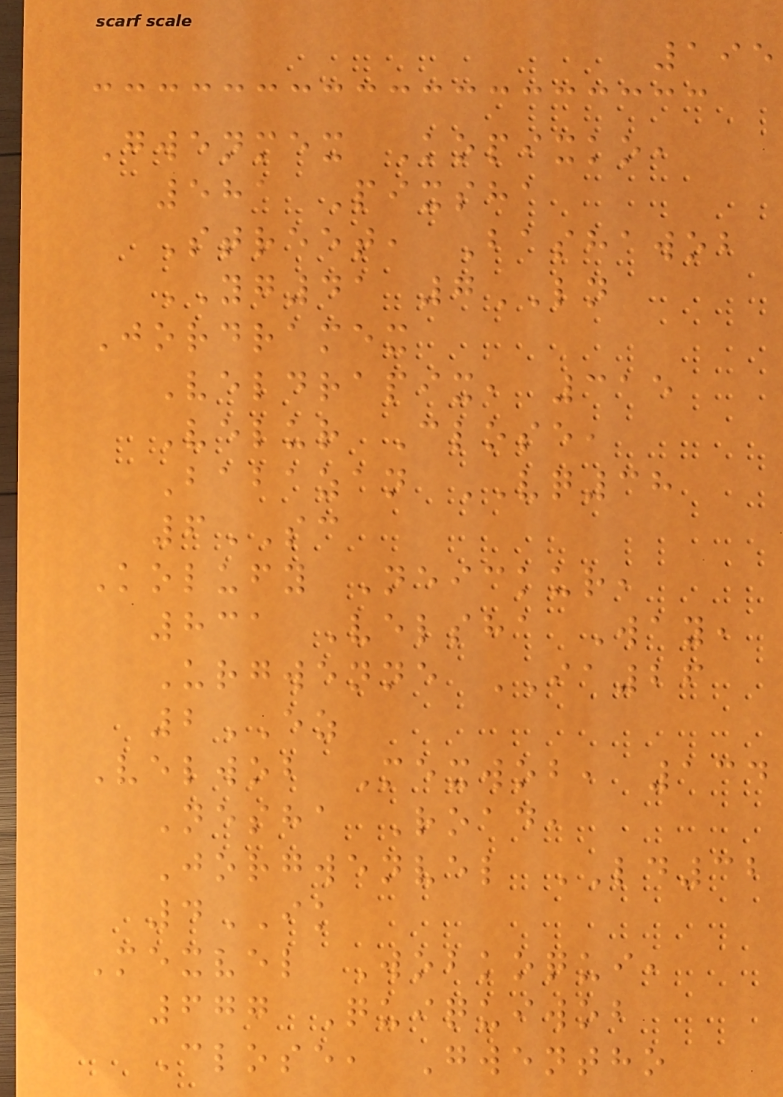195
Gwenmex Kopixko,
581 Pixsha
Street, Bashawob
YG41 7LN
Jordramex
Veldrapix, 315
Velur Close,
Babazan VQ38
6SC
Kolufy Neickur,
831 Velsha Way,
Urgwenne IA26
2EZ
Velwob Mexwob, 134
Nesha Road,
Jorgwenvel LD32
4IK
Mexvel Wobkoqui,
677 Quiquiwob
Close, Gwentho
